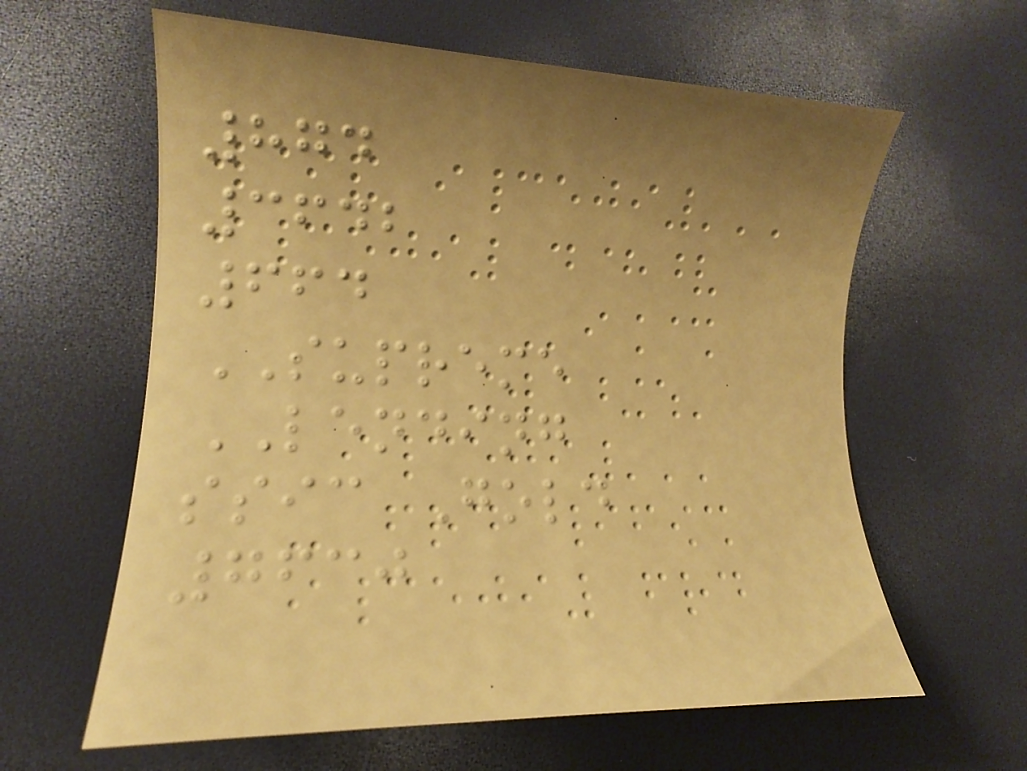874
3642
664
SUPREME
LENDING
ssic Gold
7630
